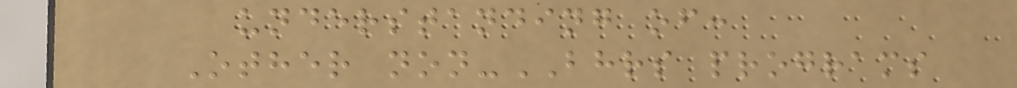understanding of:
Other non-BHRS programs
